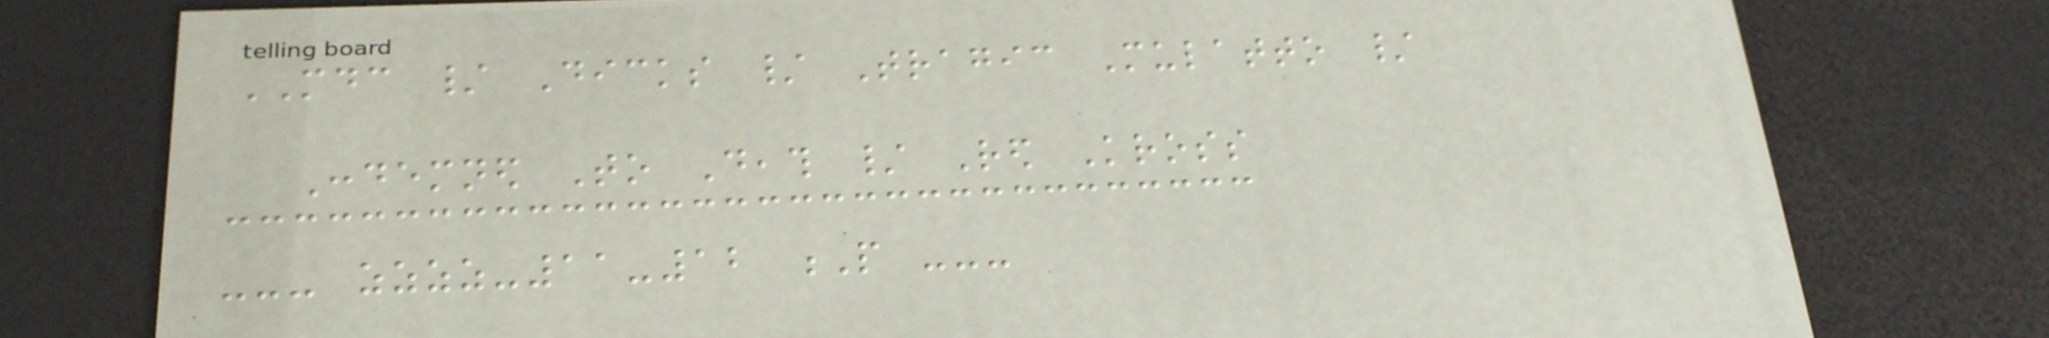MDC / Dicks / Tragic Mulatto /
Condemned To Death / Red Kross
--- zzzz-11-12 P ---
